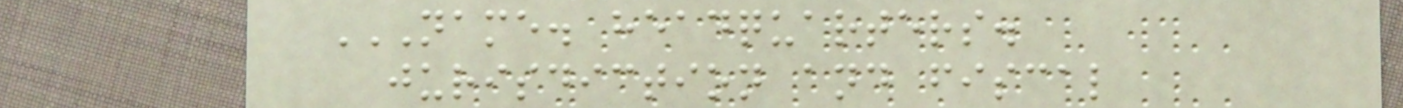NAME. HEADQUARTERS.
JURISDICTION AND FISCAL
